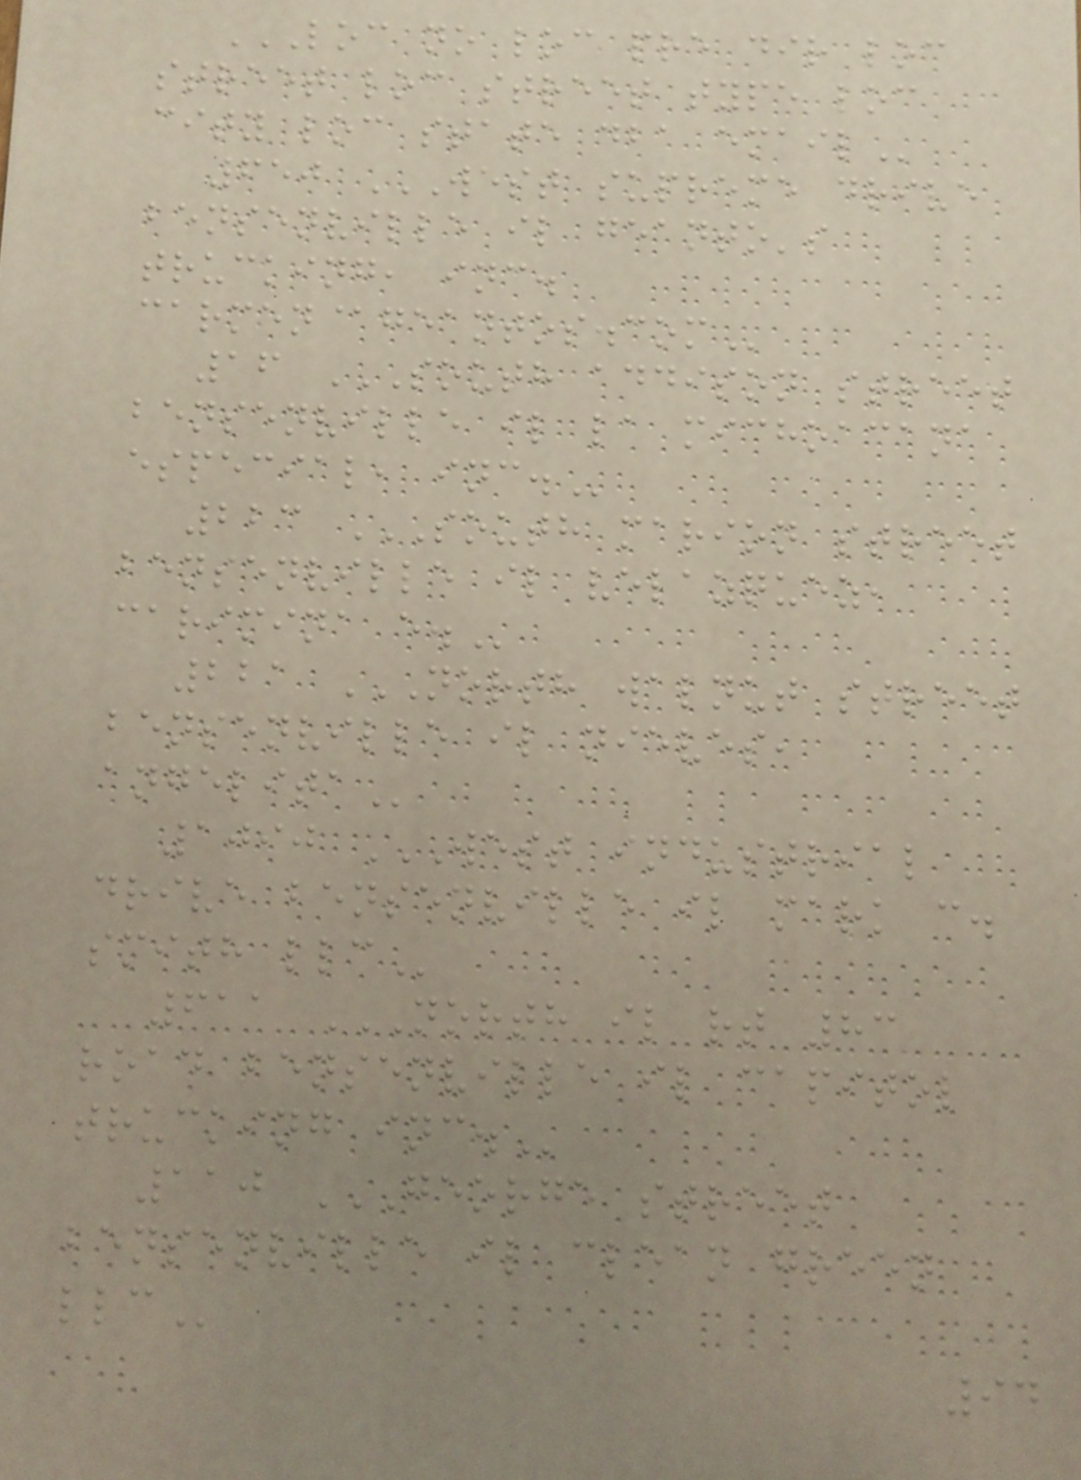LOC NO LOC PRE DIR LOC
STREET LOC STREET TYPE LOC
CITY LOC STATE DBA EMAIL
650 WEST SUPREME DRIVE
BENSENVILLE IL GEANTO'S
TRUCKING, INC.
CARMEN@GEANTOS.COM
16 SOUTH ADDISON STREET
BENSENVILLE IL LA MICHOACANA
ESPECIAL, INC.
223 SOUTH MARION STREET
BENSENVILLE IL VELAZQUEZ,
CARIMINA E.
221 NORTH WALNUT STREET
BENSENVILLE IL NIEVES,
ANGELITA
1090 WEST INDUSTRIAL
DRIVE BENSENVILLE IL MARK C.
SMITH LLC
611 NORTH IL RT 83
ROAD BENSENVILLE IL CAPITOL
TRUCKING INC.
110 GEORGE STREET
BENSENVILLE IL CLEAN GREEN
LLC
94
